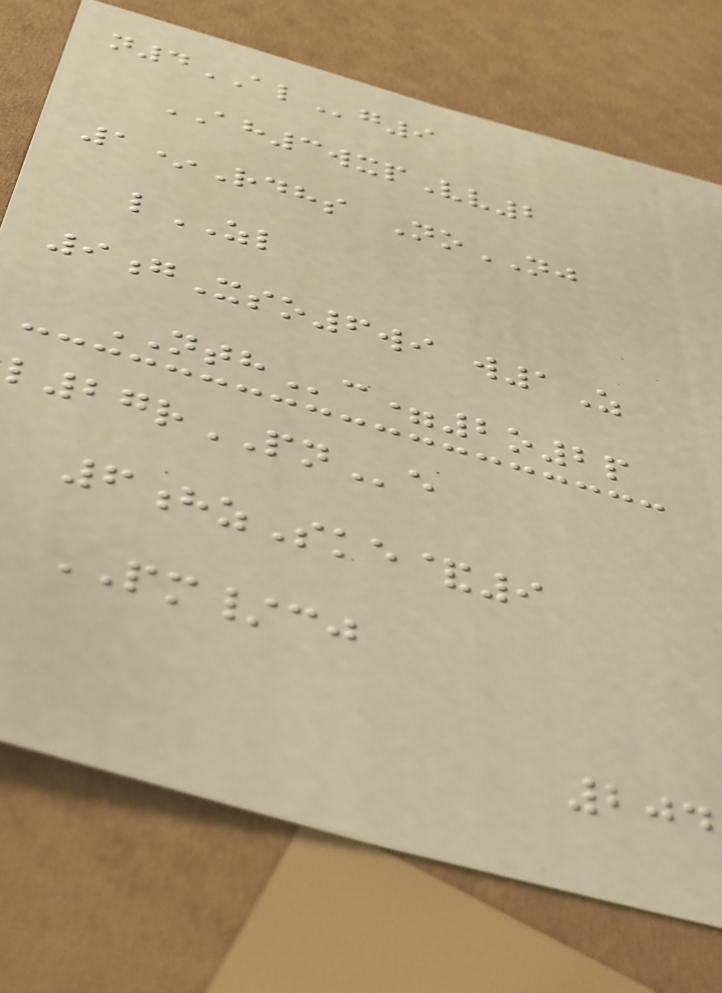n4ALg9
AH3wxpVv2
1*Rdhs NoNJ
lZL
9gXso6wi w1Z
NTHc=2o2p
l27rPNe
6hzSke&9
PM/cj
204
